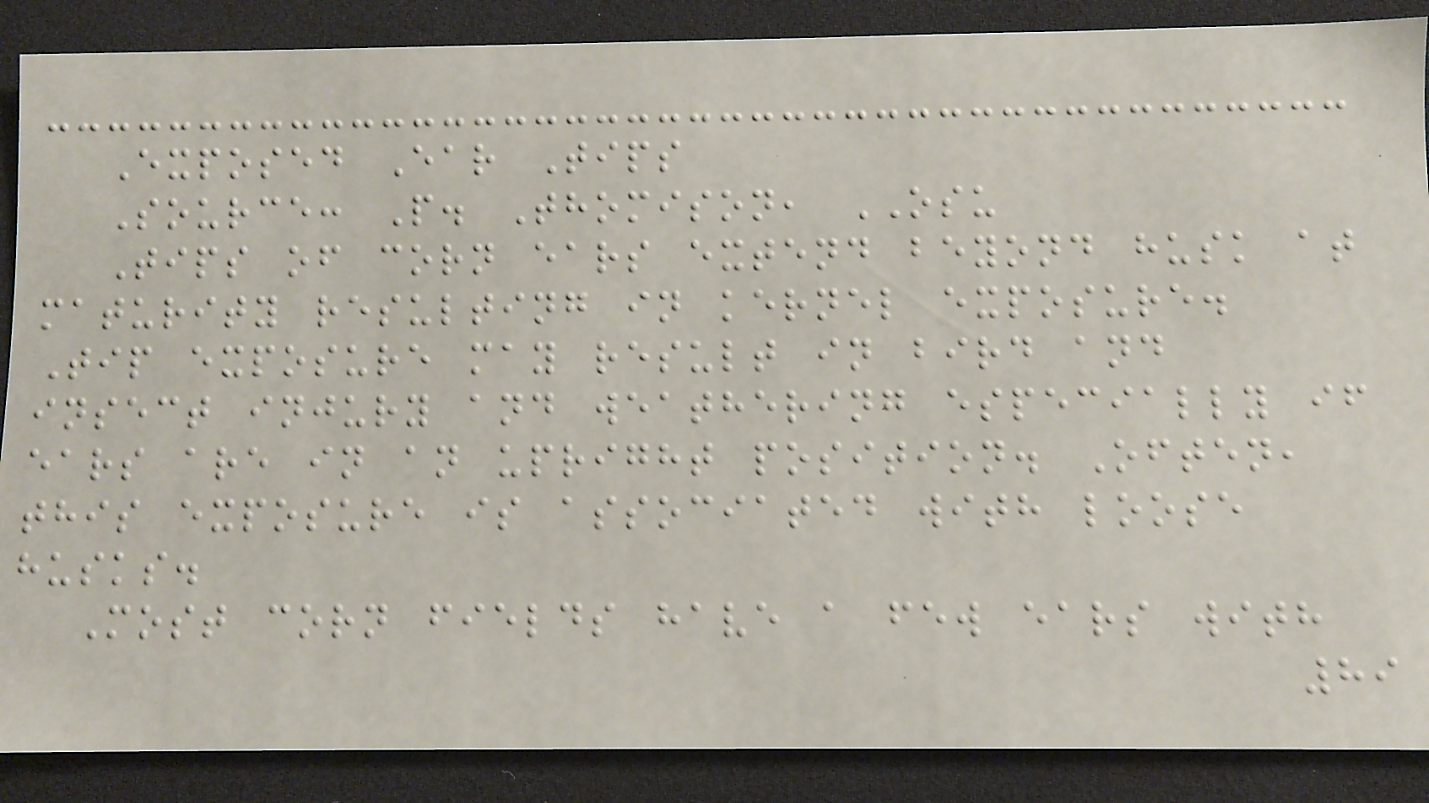Exposed Ear Tips
Source: P. Thomison, OSU
Tips of corn ears extend beyond husk at
maturity resulting in kernel exposure.
Tip exposure may result in bird and
insect injury and weathering especially if
ears are in an upright position. Often,
this exposure is associated with loose
husks.
Most corn fields have a few ears with
89
